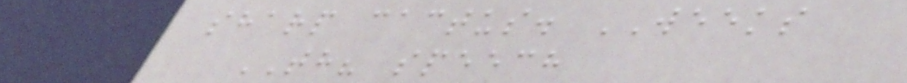sharp cactus. WEEKS
TH? speech
